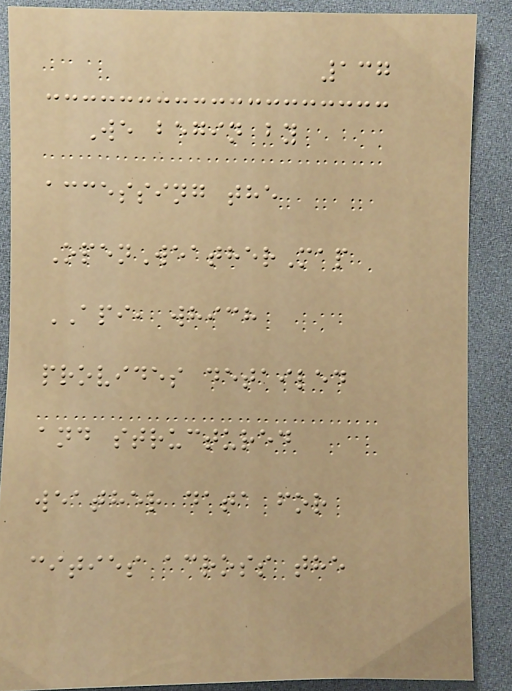137
We begin by
accessing the
OpenWeatherMap
API, which
provides detailed
and structured
weather data for
cities across the
